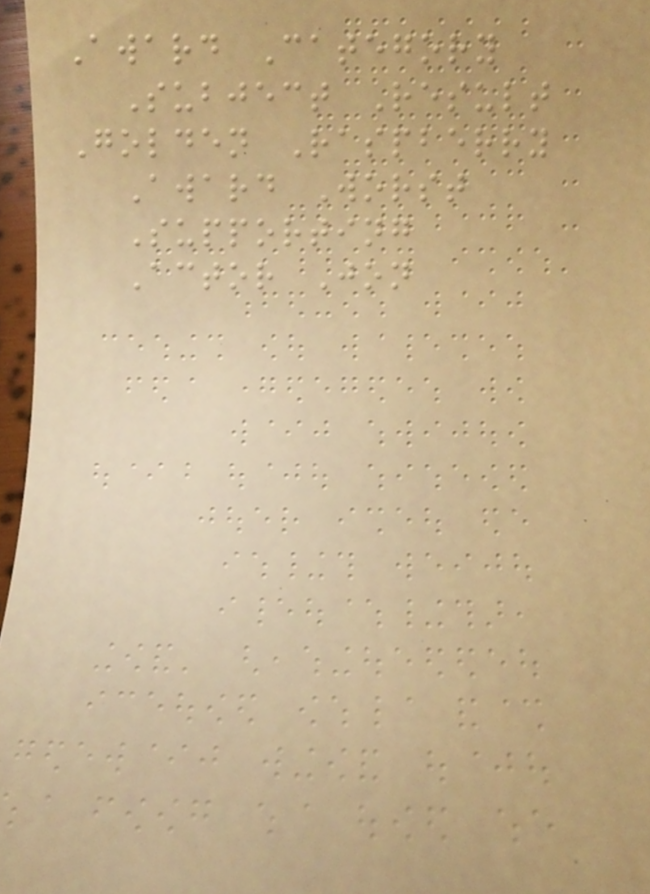Award Category
Subject Result
Golden Raspberry
Award Worst
Supporting
Actor Jon
